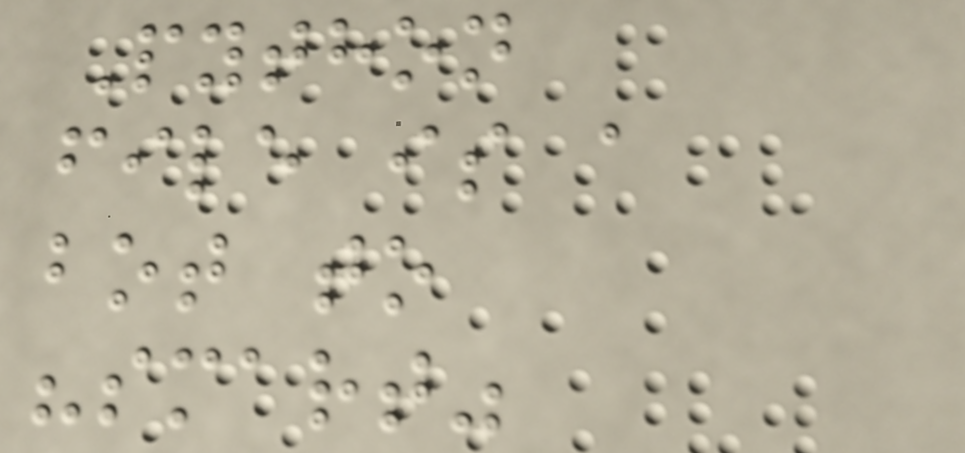Python
file is a
bot to
"smart"
